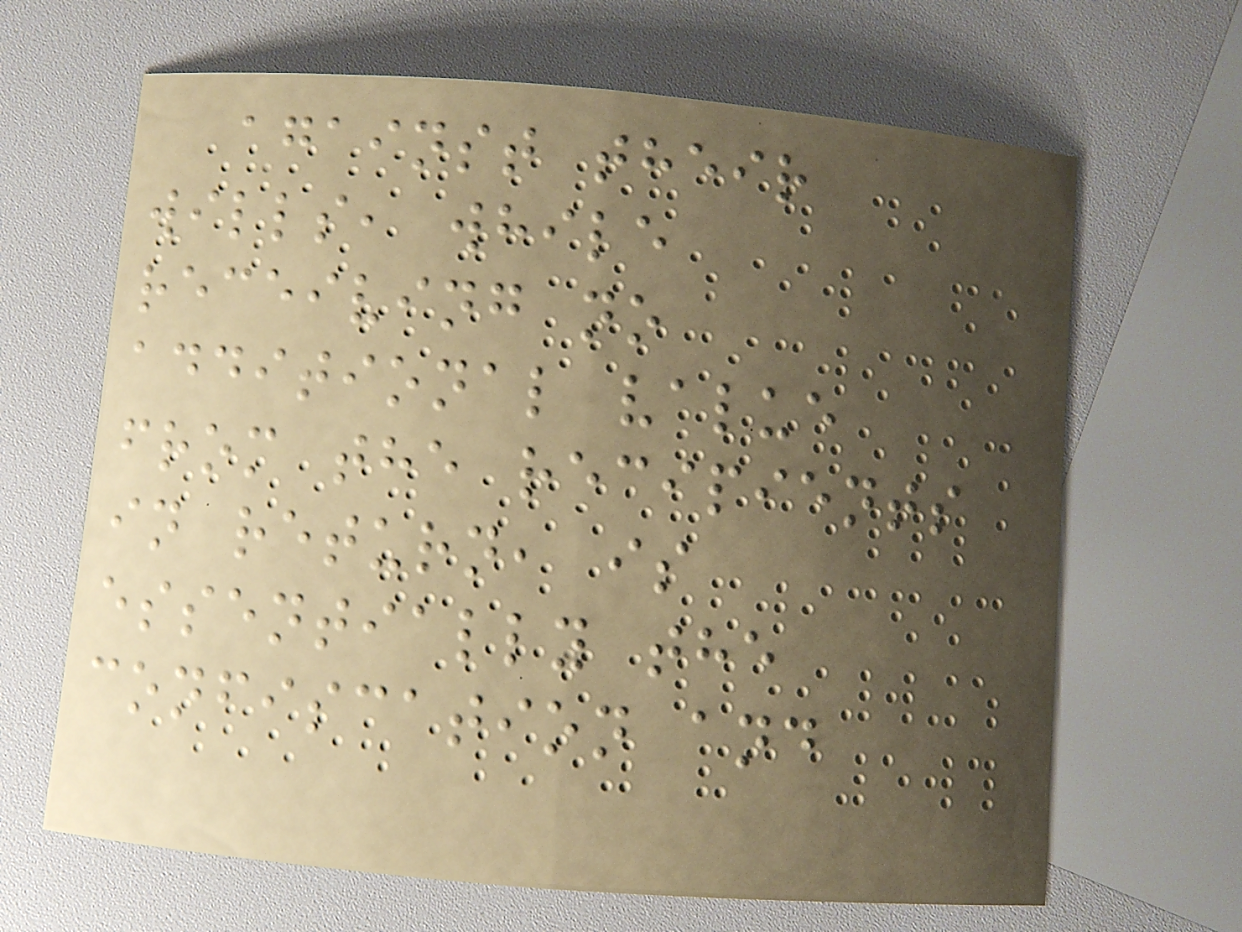against their
wills, while
receiving no
additional value
from the recipients
in return, is
essentially the
confiscation and
